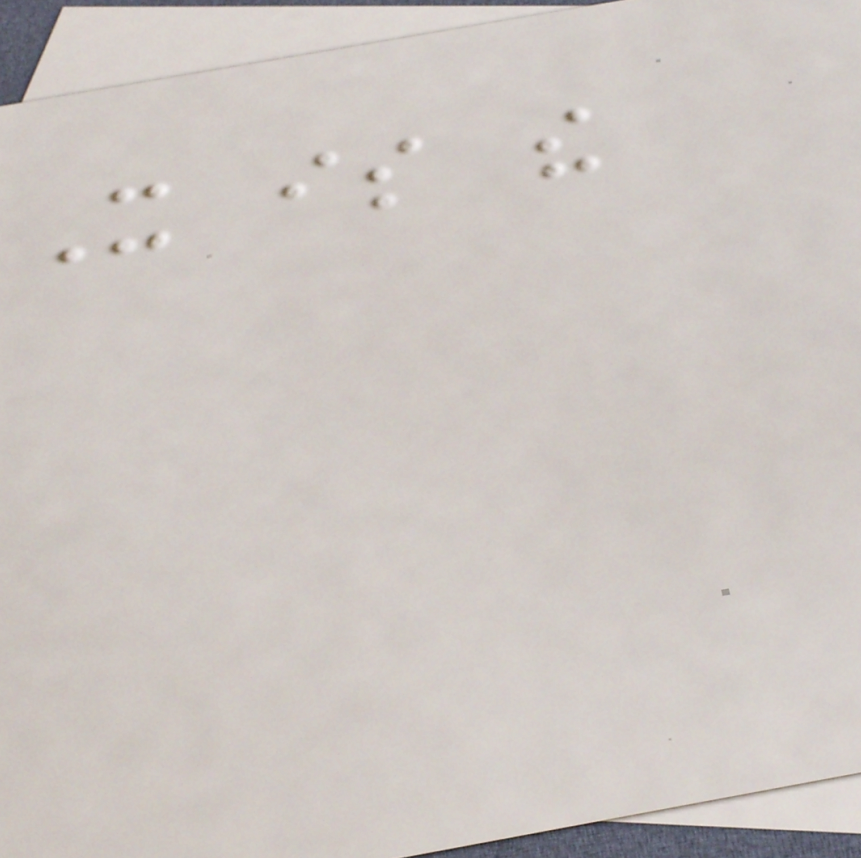It is the
